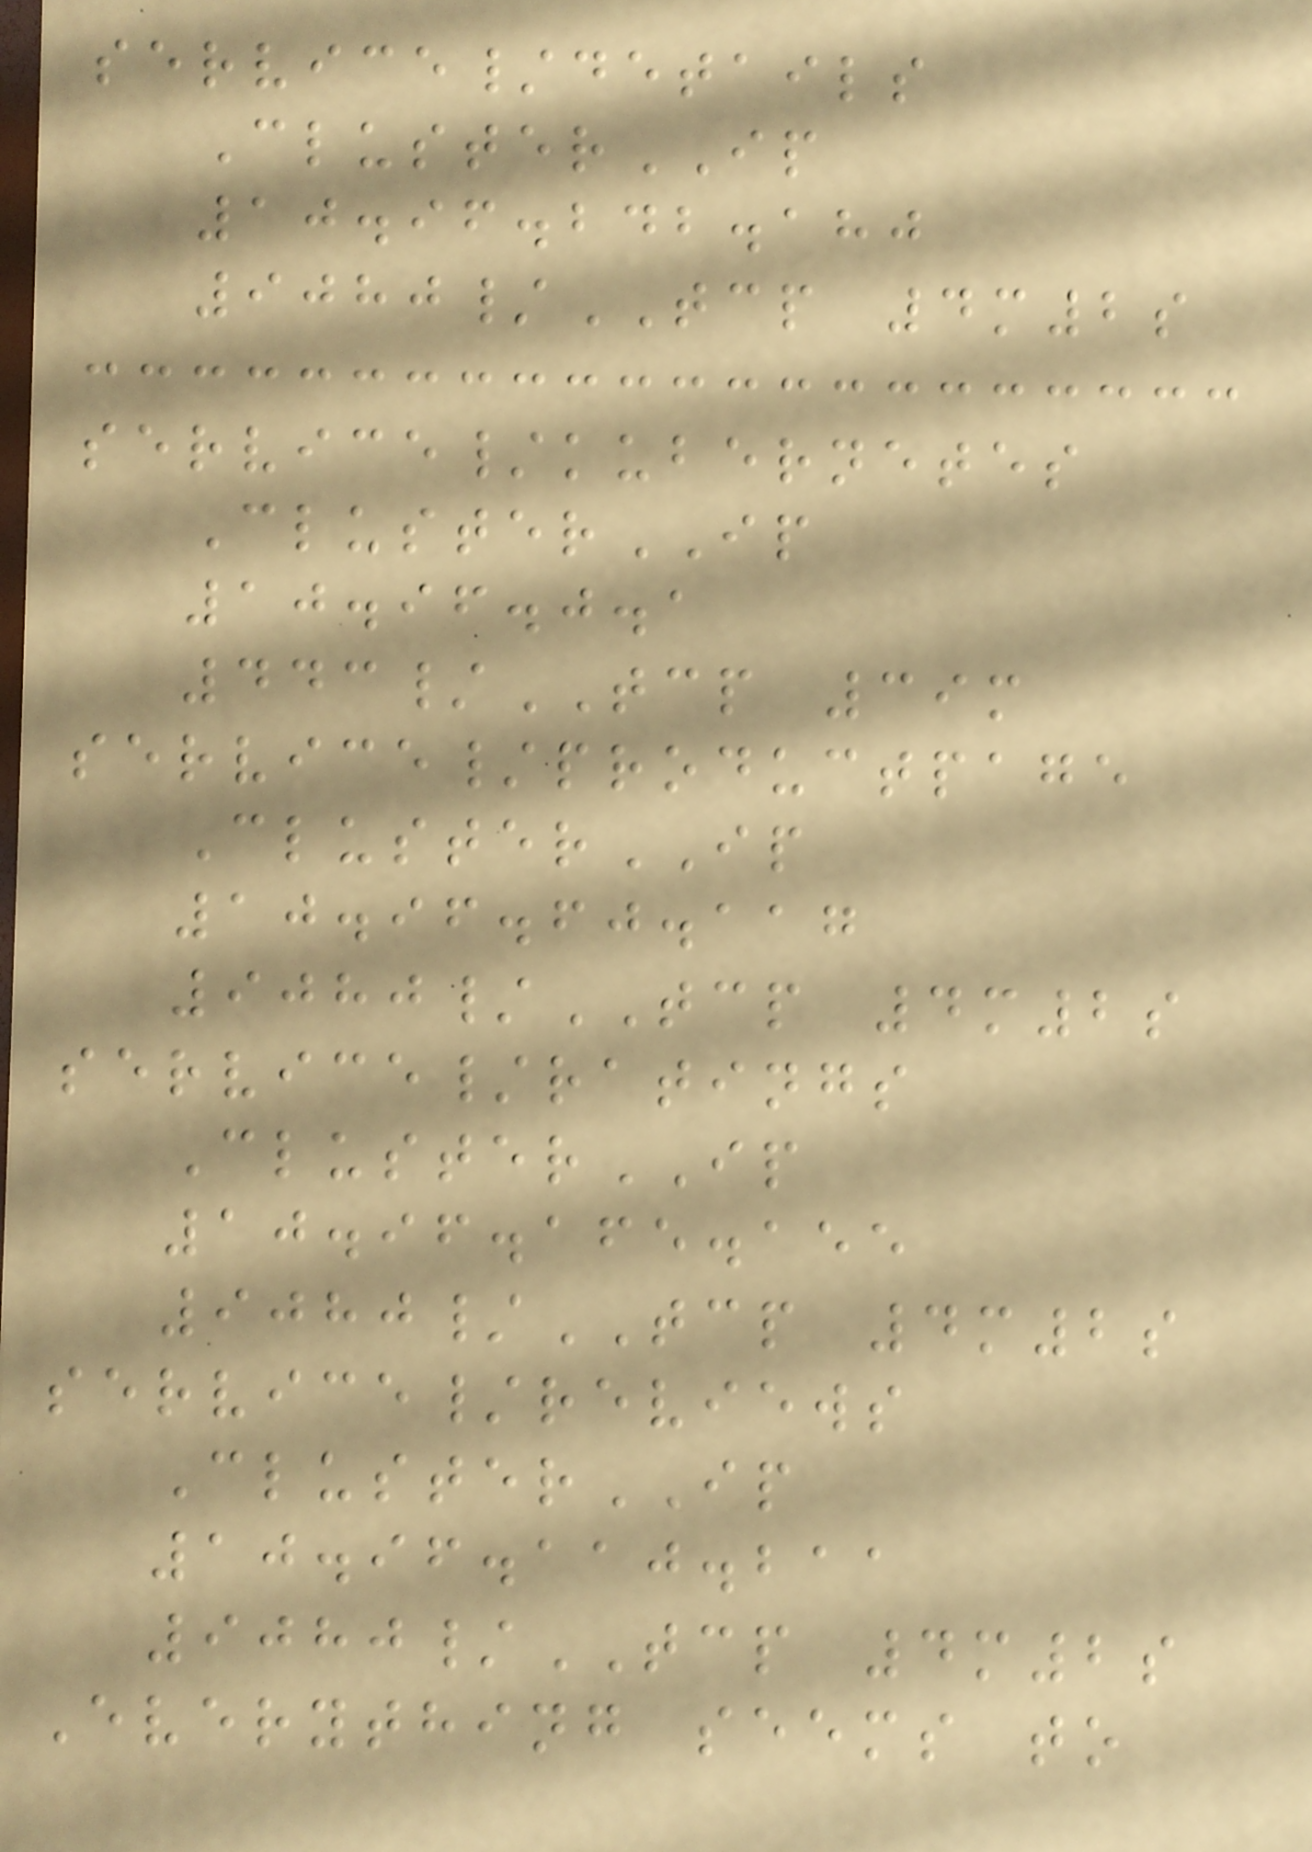service/details
ClusterIP
10.96.242.180
9080/TCP 4m2s
service/kubernetes
ClusterIP
10.96.0.1
443/TCP 39m
service/productpage
ClusterIP
10.96.60.117
9080/TCP 4m2s
service/ratings
ClusterIP
10.96.165.155
9080/TCP 4m2s
service/reviews
ClusterIP
10.96.110.211
9080/TCP 4m2s
Everything seems to
